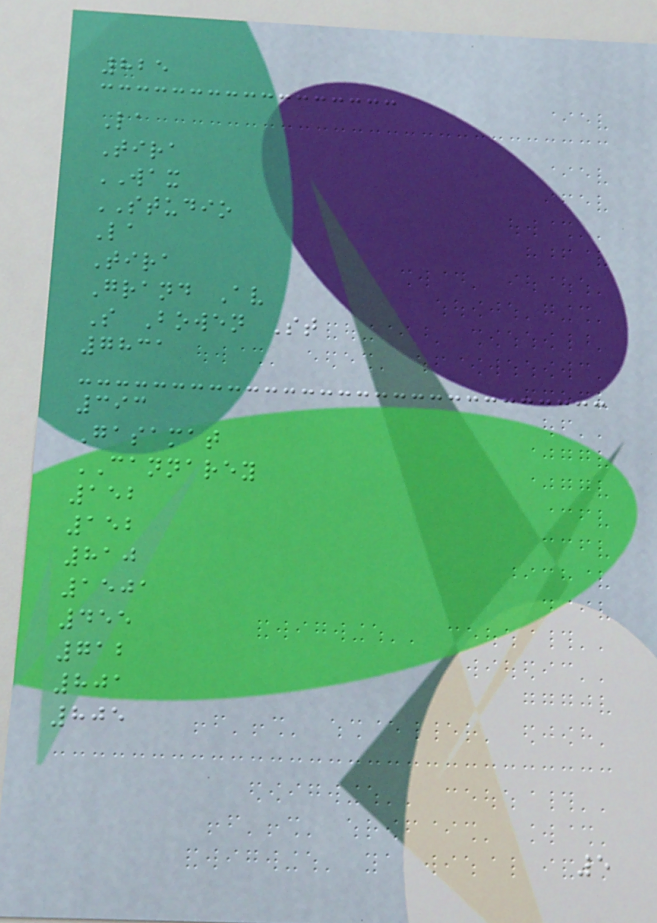825
La
Tira
WAX
STUDIO
La
Tira
Grand Av
S Bowen St
7831
393
Gasamat
CANNAREY
152
152
810
1501
455
712
801
805
5
